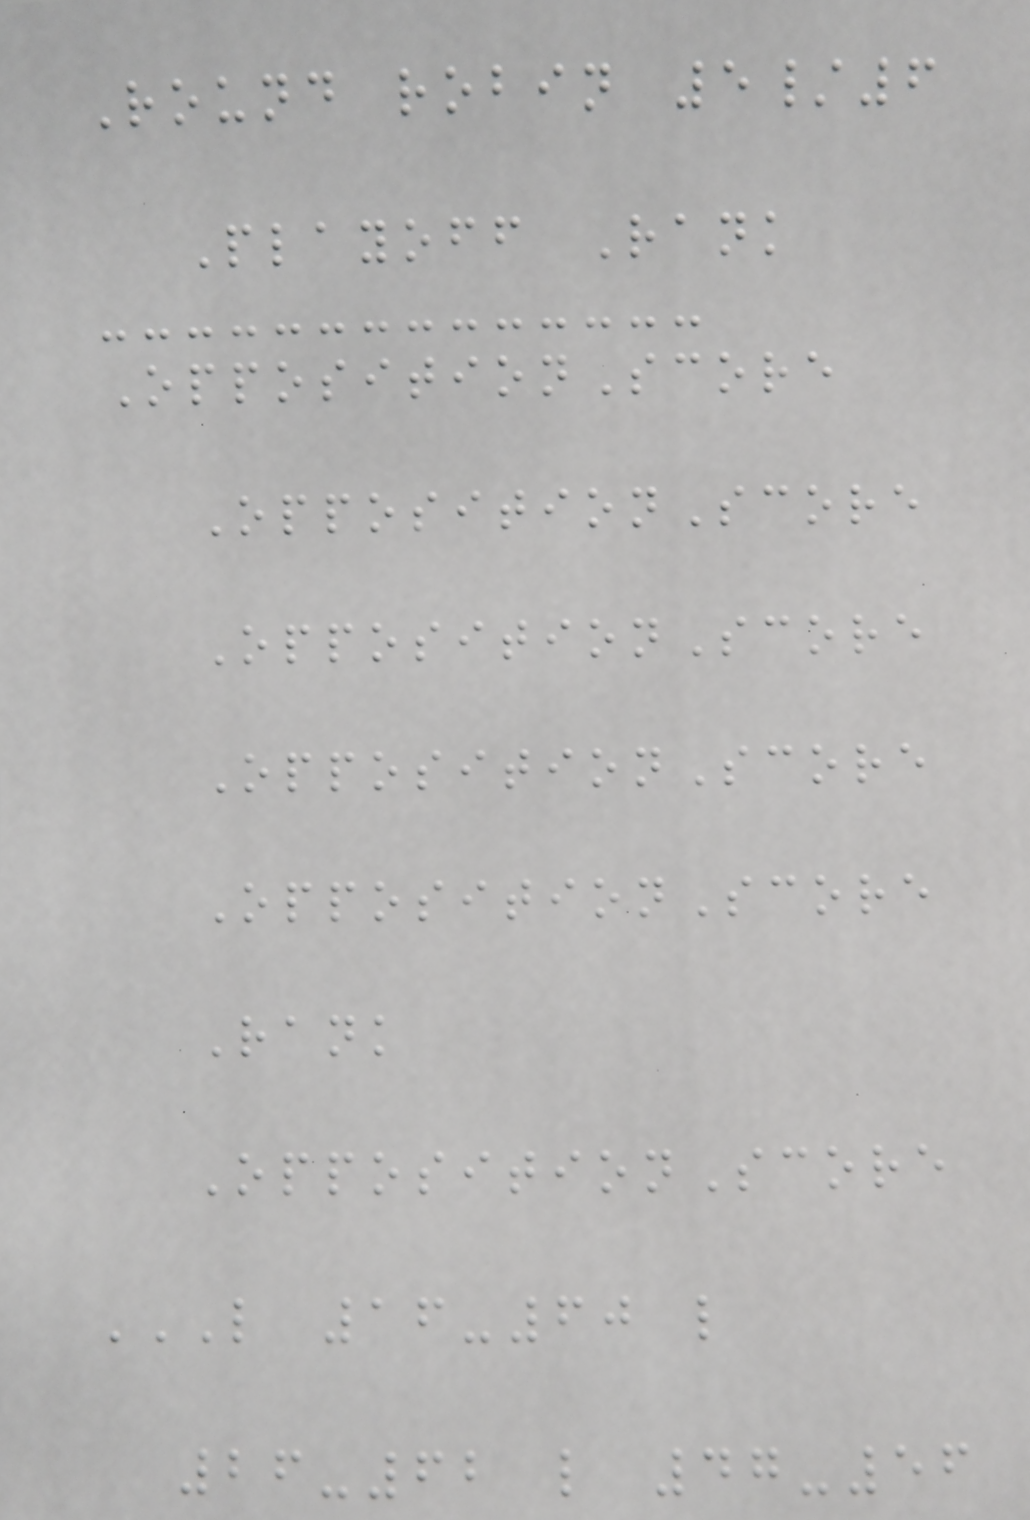Round robin 5/6
Playoff Rank
OppositionScore
OppositionScore
OppositionScore
OppositionScore
OppositionScore
Rank
OppositionScore
L 16-60 L
26-62 L 47-56
